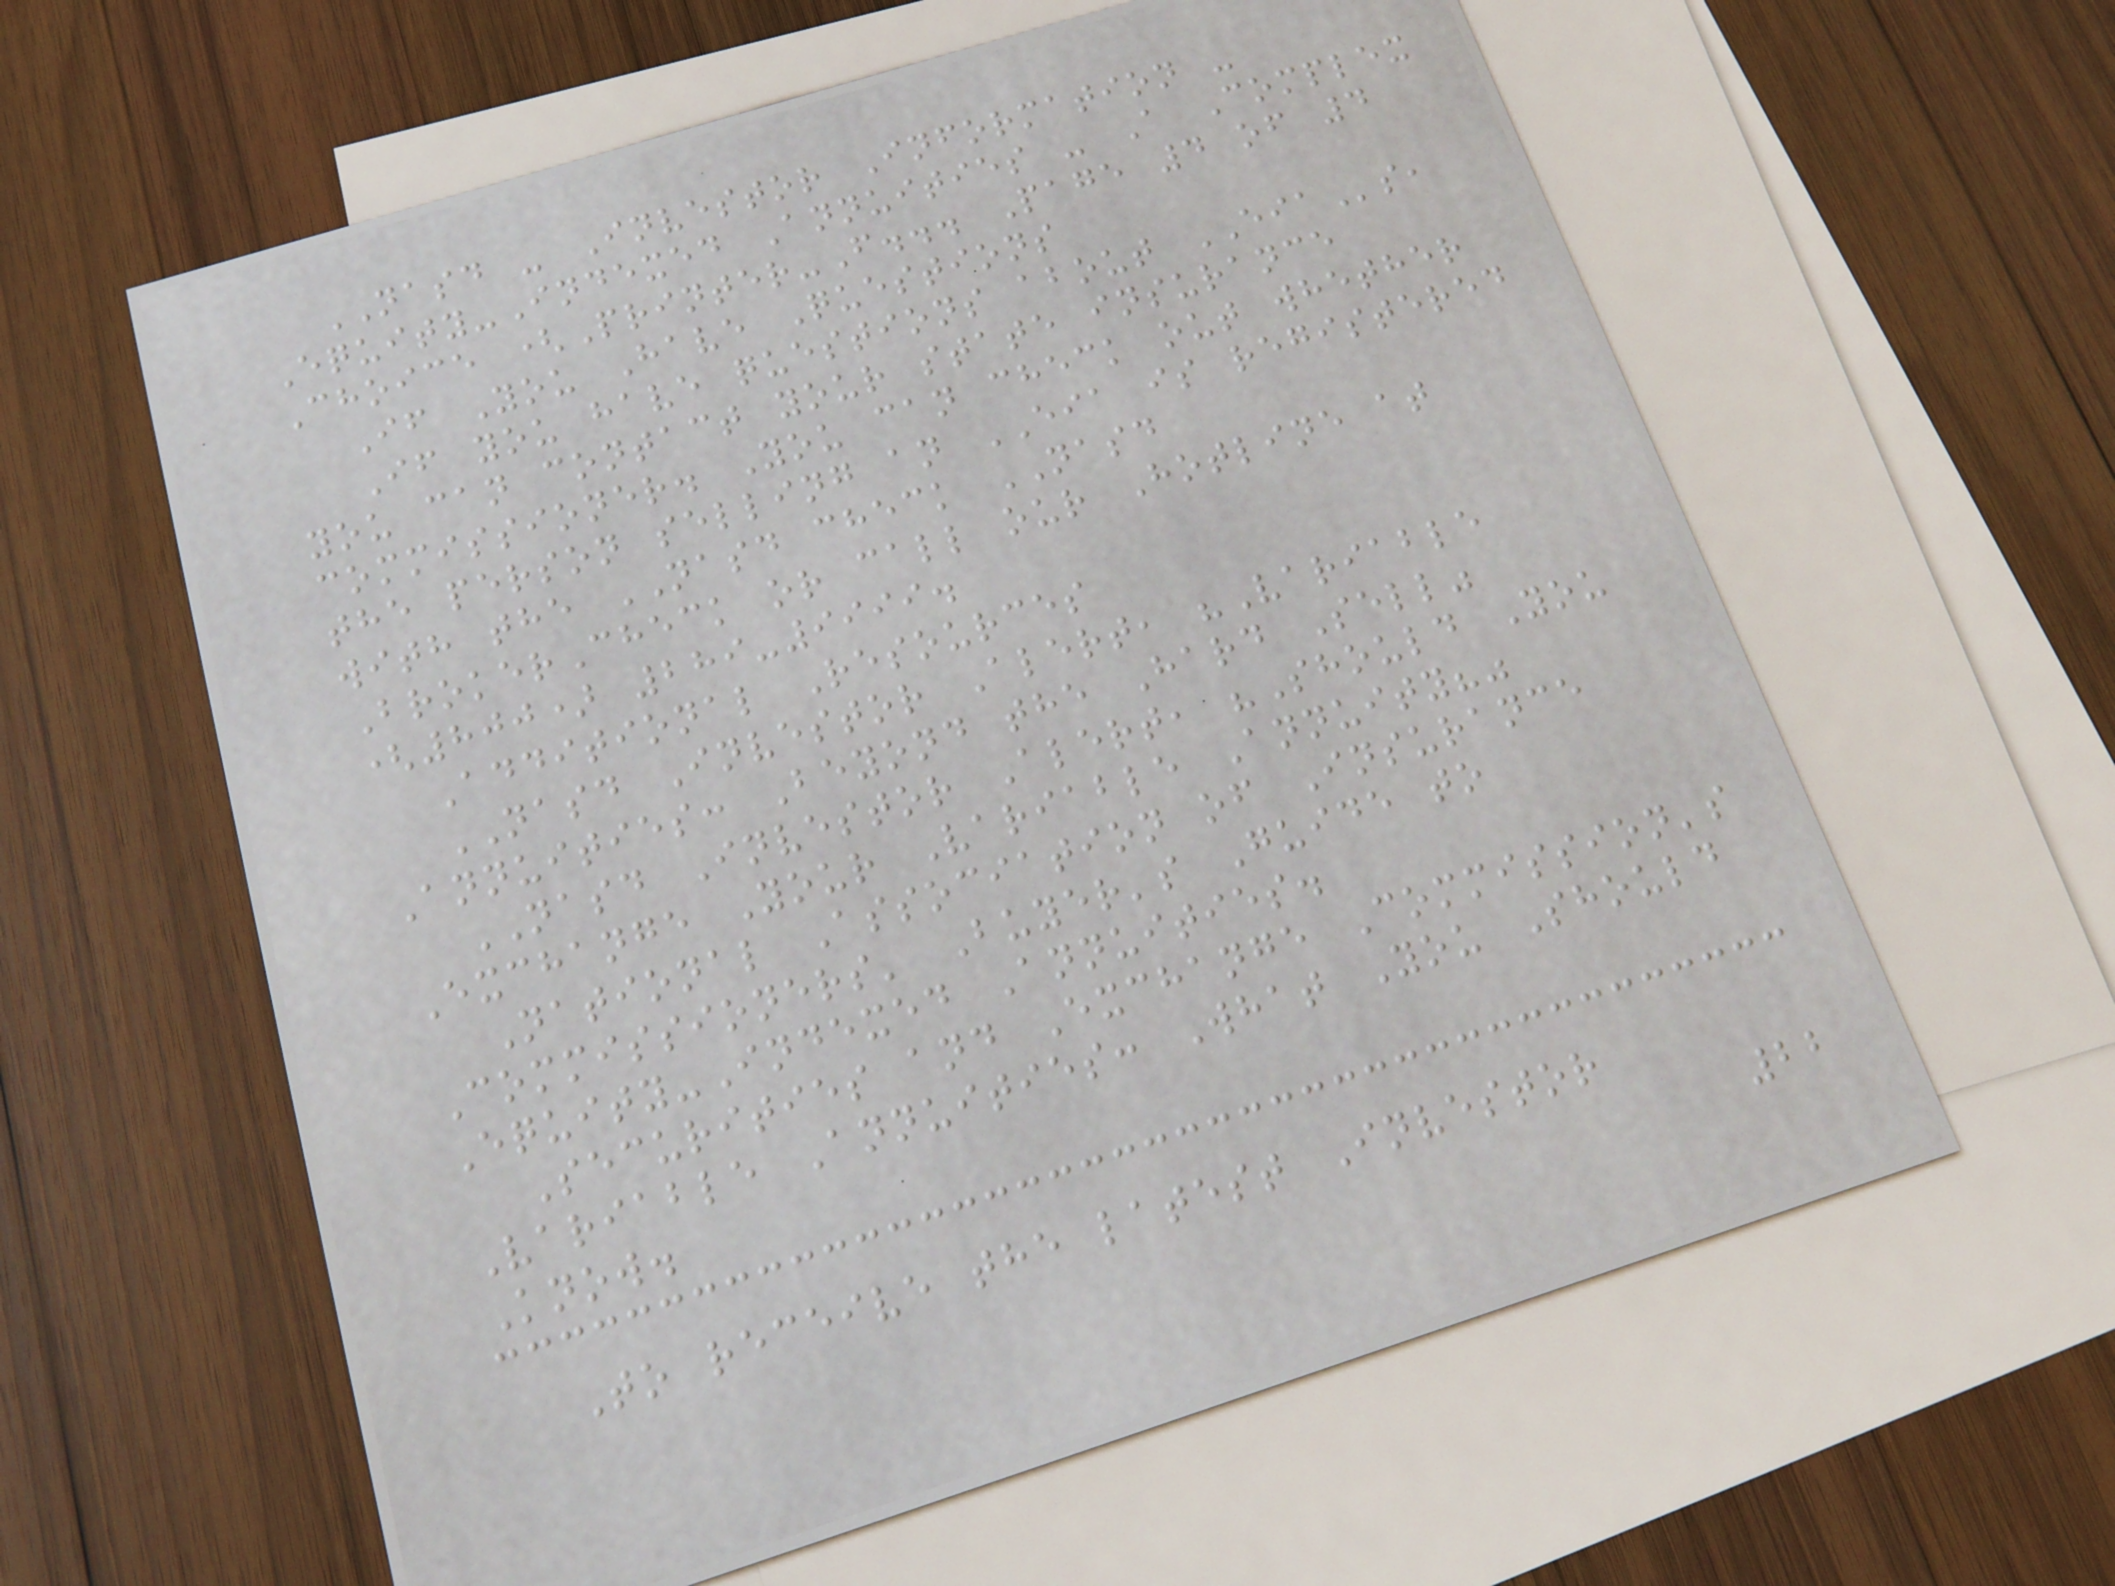NASD - Investor Information -
Equity-Indexed Annuities - A Complex
Choice (Printer-F... Page 4 of 4
If You Have Questions
If you have questions about EIAs,
you can contact your state insurance
commissioner. You can check out whether
the person selling an EIA is registered
with the NASD check NASD
BrokerCheck or call our Hotline at
(800) 289-9999.
Additional Resources
NASD Investor Alert, "Variable
Annuities: Beyond the Hard Sell"
NASD Investor Alert, "Should You
Exchange Your Variable Annuity?"
National Association of Insurance
Commissioners' Buyer's Guide to
Equity-Indexed Annuities.
Securities and Exchange Commission's
Variable Annuities: What You Should
Know.
To receive the latest Investor
22
